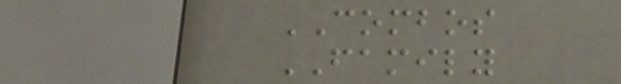COMBOS
FAMILY
